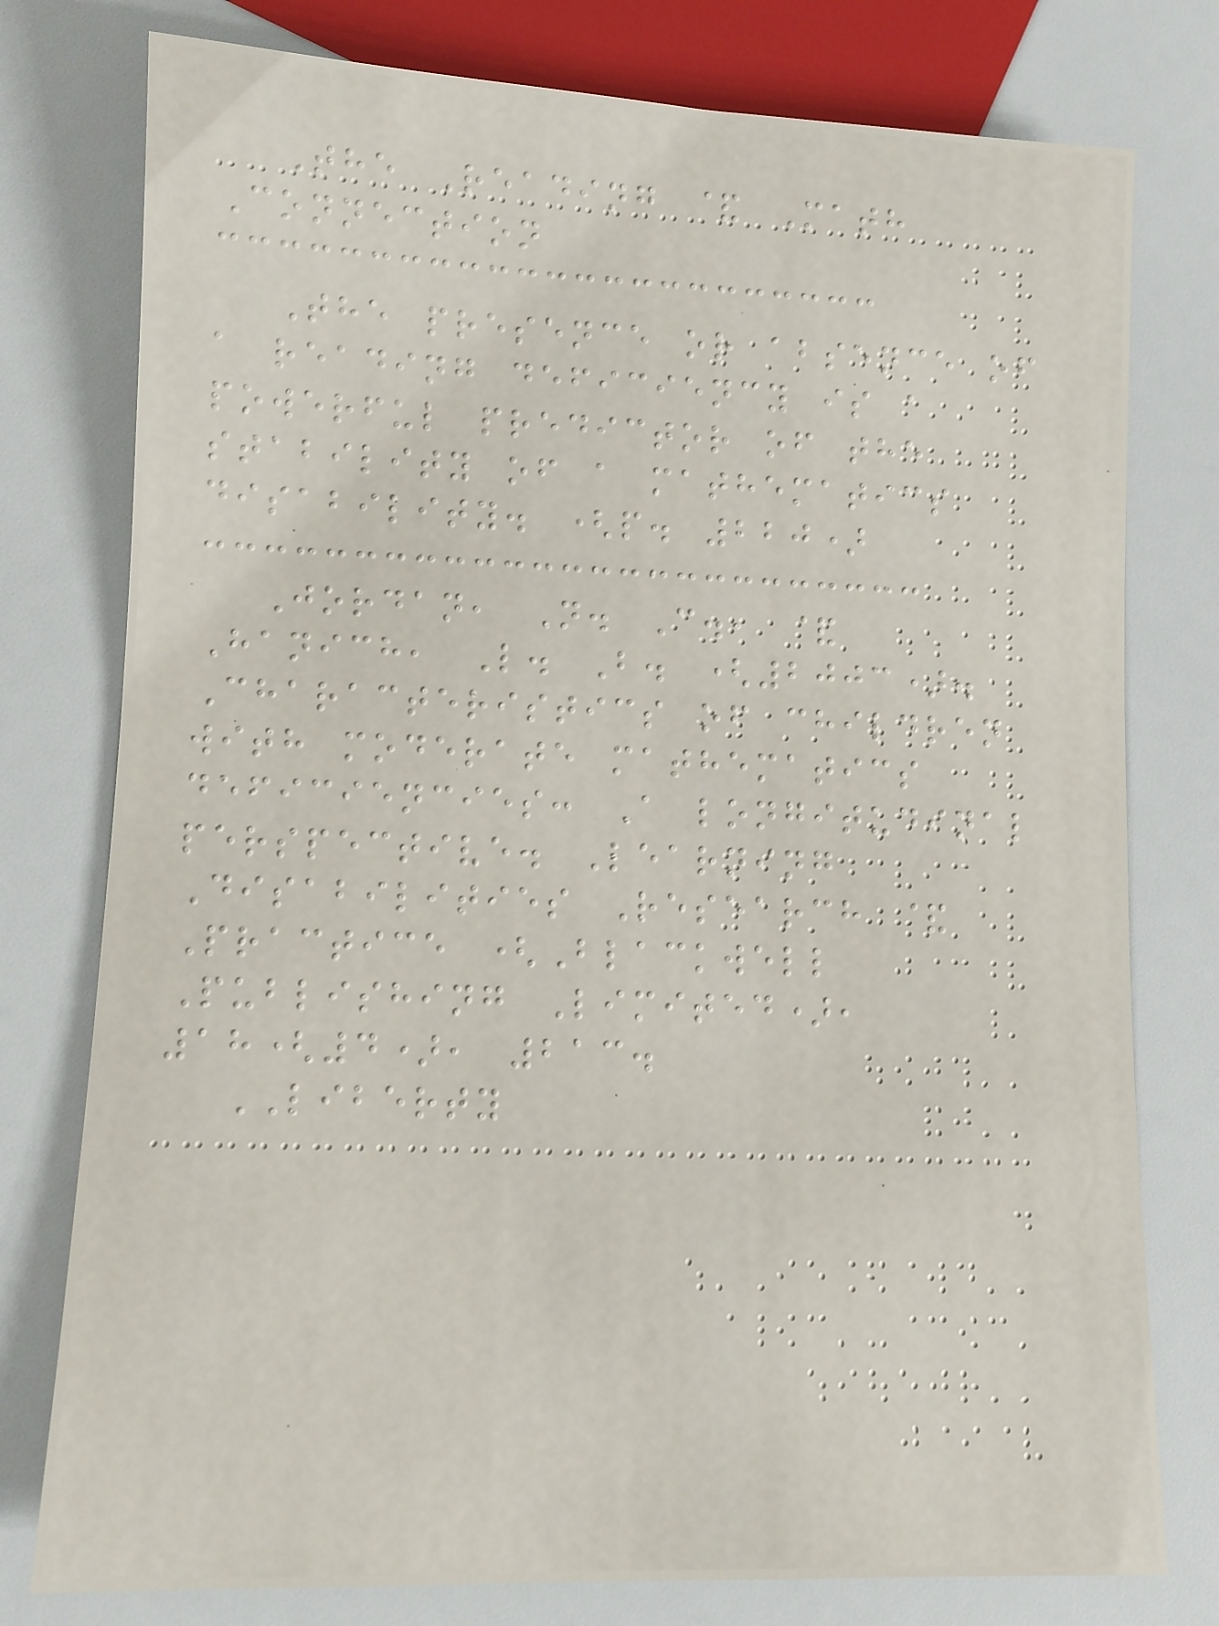The Reading & Math
Connection
The presence or absence of
a reading deficiency is a
powerful predictor of the
stability of a mathematics
disability. (p. 220)
Jordan, N. C., &
Hanich, L. B. (2003).
Characteristics of children
with moderate mathematics
deficiencies: A longitudinal
perspective. Learning
Disabilities Research &
Practice (Blackwell
Publishing Limited),
18(4), 213.
LIBERTY
